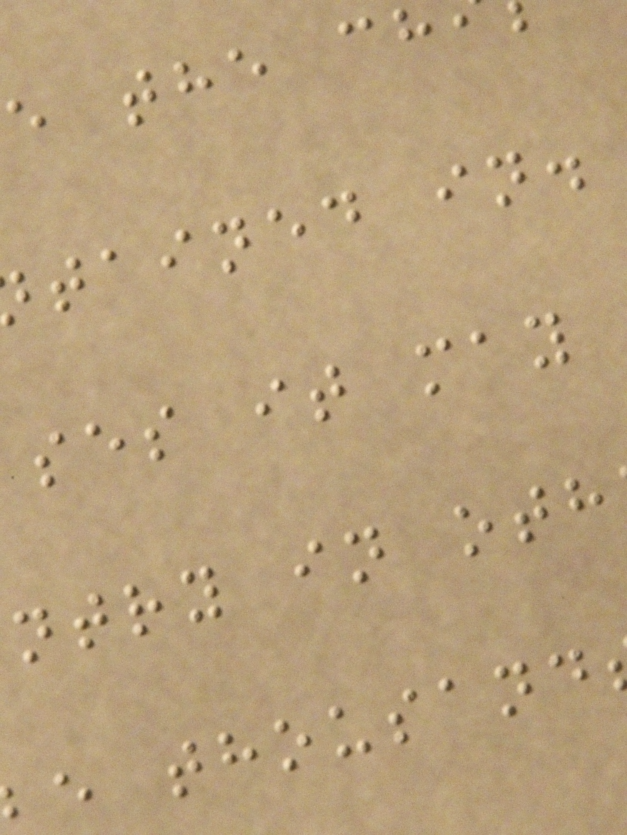e the ch
tained in.
ses it may
ntry in oth
e thousand
